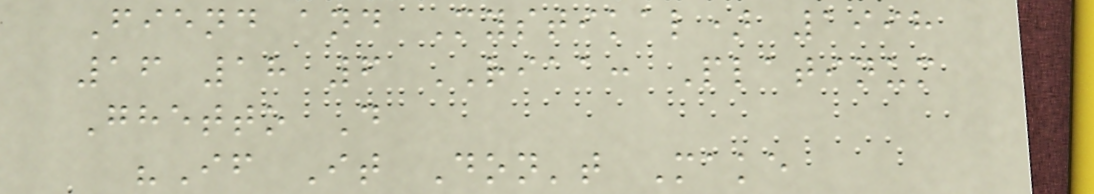Fiend and Mystikal) 1998
16 18 6 RIAA: Platinum
Ghetto D
"If It Don't Make
